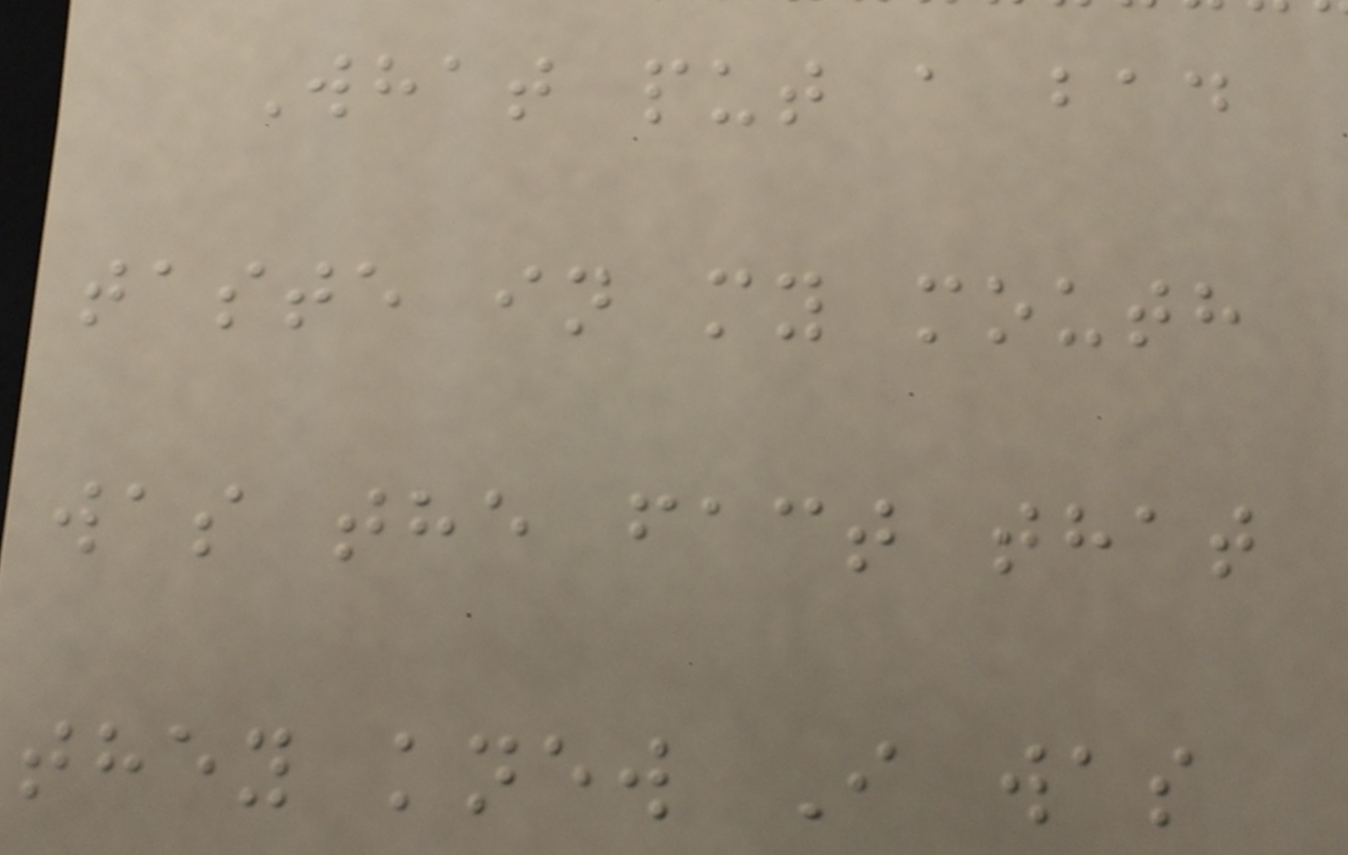What put a bad
taste in my mouth
was the fact that
they knew I was
